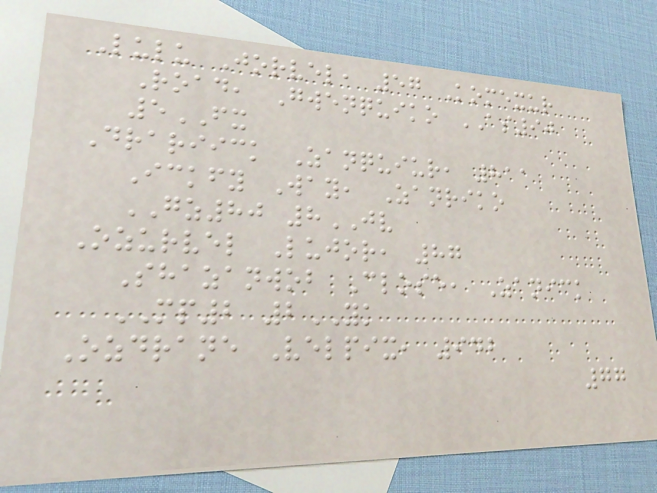Lulu Jorvel, 57 Komexur
Road, Gwenquiko AS90
5FX
Drariick Zanquiur, 811
Ickfy Way, Zanriko
GZ80 8JV
Ozurvel Lujor, 87
Shazanwob Close, Zanick
MP2 2YK
Ozdrane Velpix, 942
77
